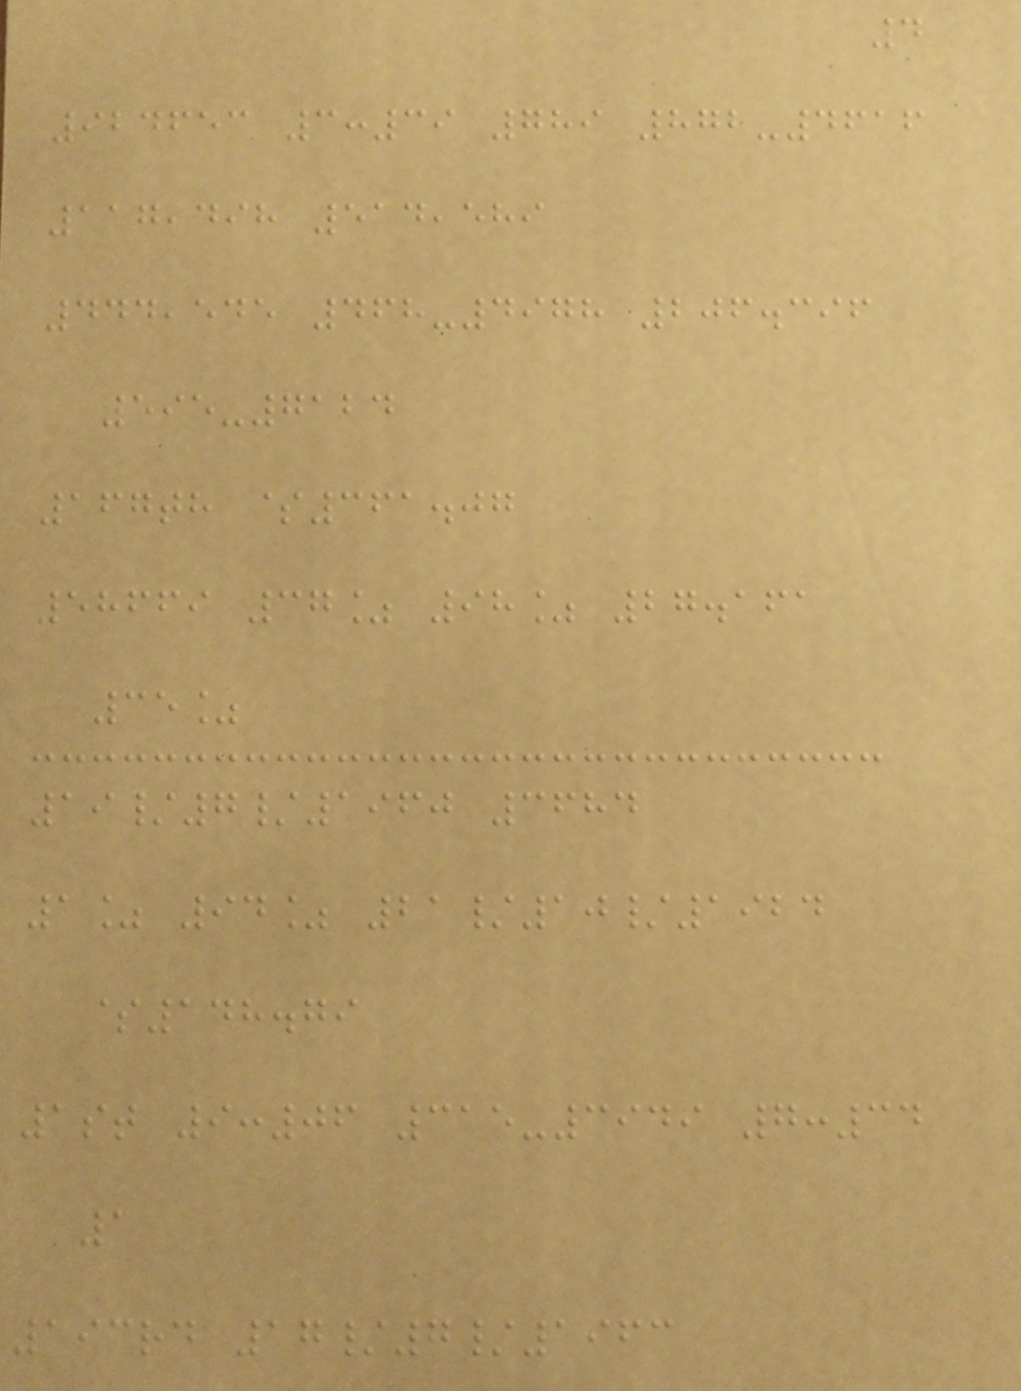4
924653 3:39 789 872-4616
117,498 514,589
444,545 468-4978 206.396
595-7124
167th $361.07
58669 37% 98% 27.161
35%
19/7/1960 3684
1% 94% 21/10/1924
$148.79
1st 9:06 315-3949 7:34
1
193rd 17/7/1963
